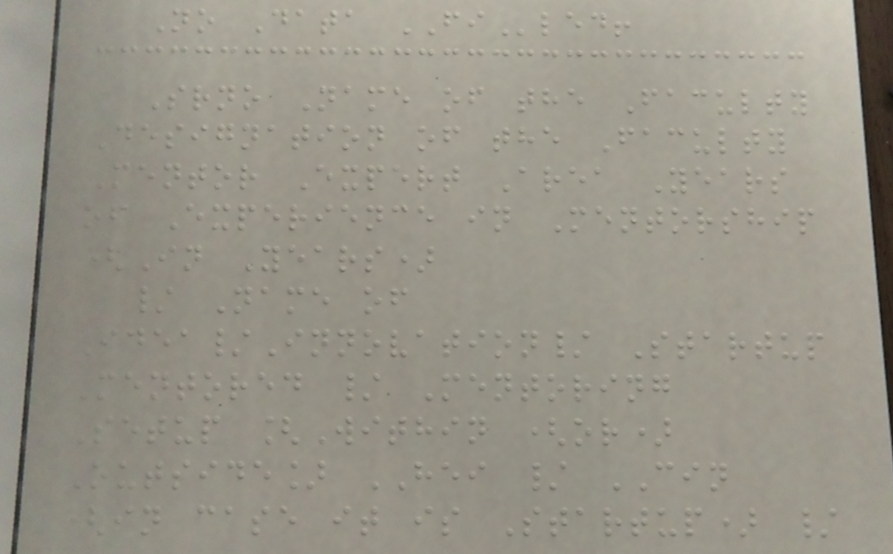No Data FIled!
Srno Name of the Faculty
Designation of the Faculty
Mentor Expert Area Years
of Experience in Mentorship
(In Years)
/ Name of
Idea/Innovation/ Startup
Mentored / Mentoring
Setup [Within (or)
Outside] HEI / CIN
(in case it is Startup) /
